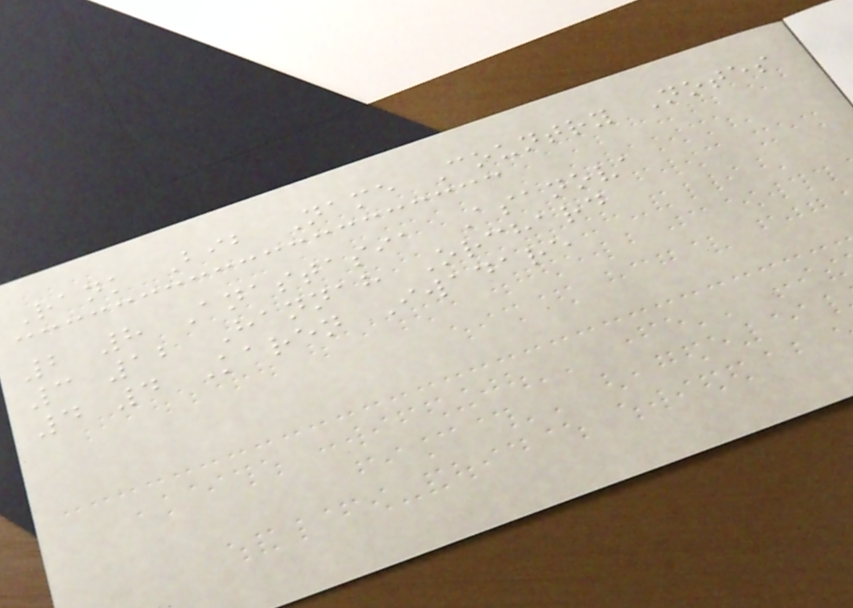Rank Bib Name Country Notes
2 8 Anastasia Asanova
3 12 Hannah Orchard
4 4 Karen Iwadare
